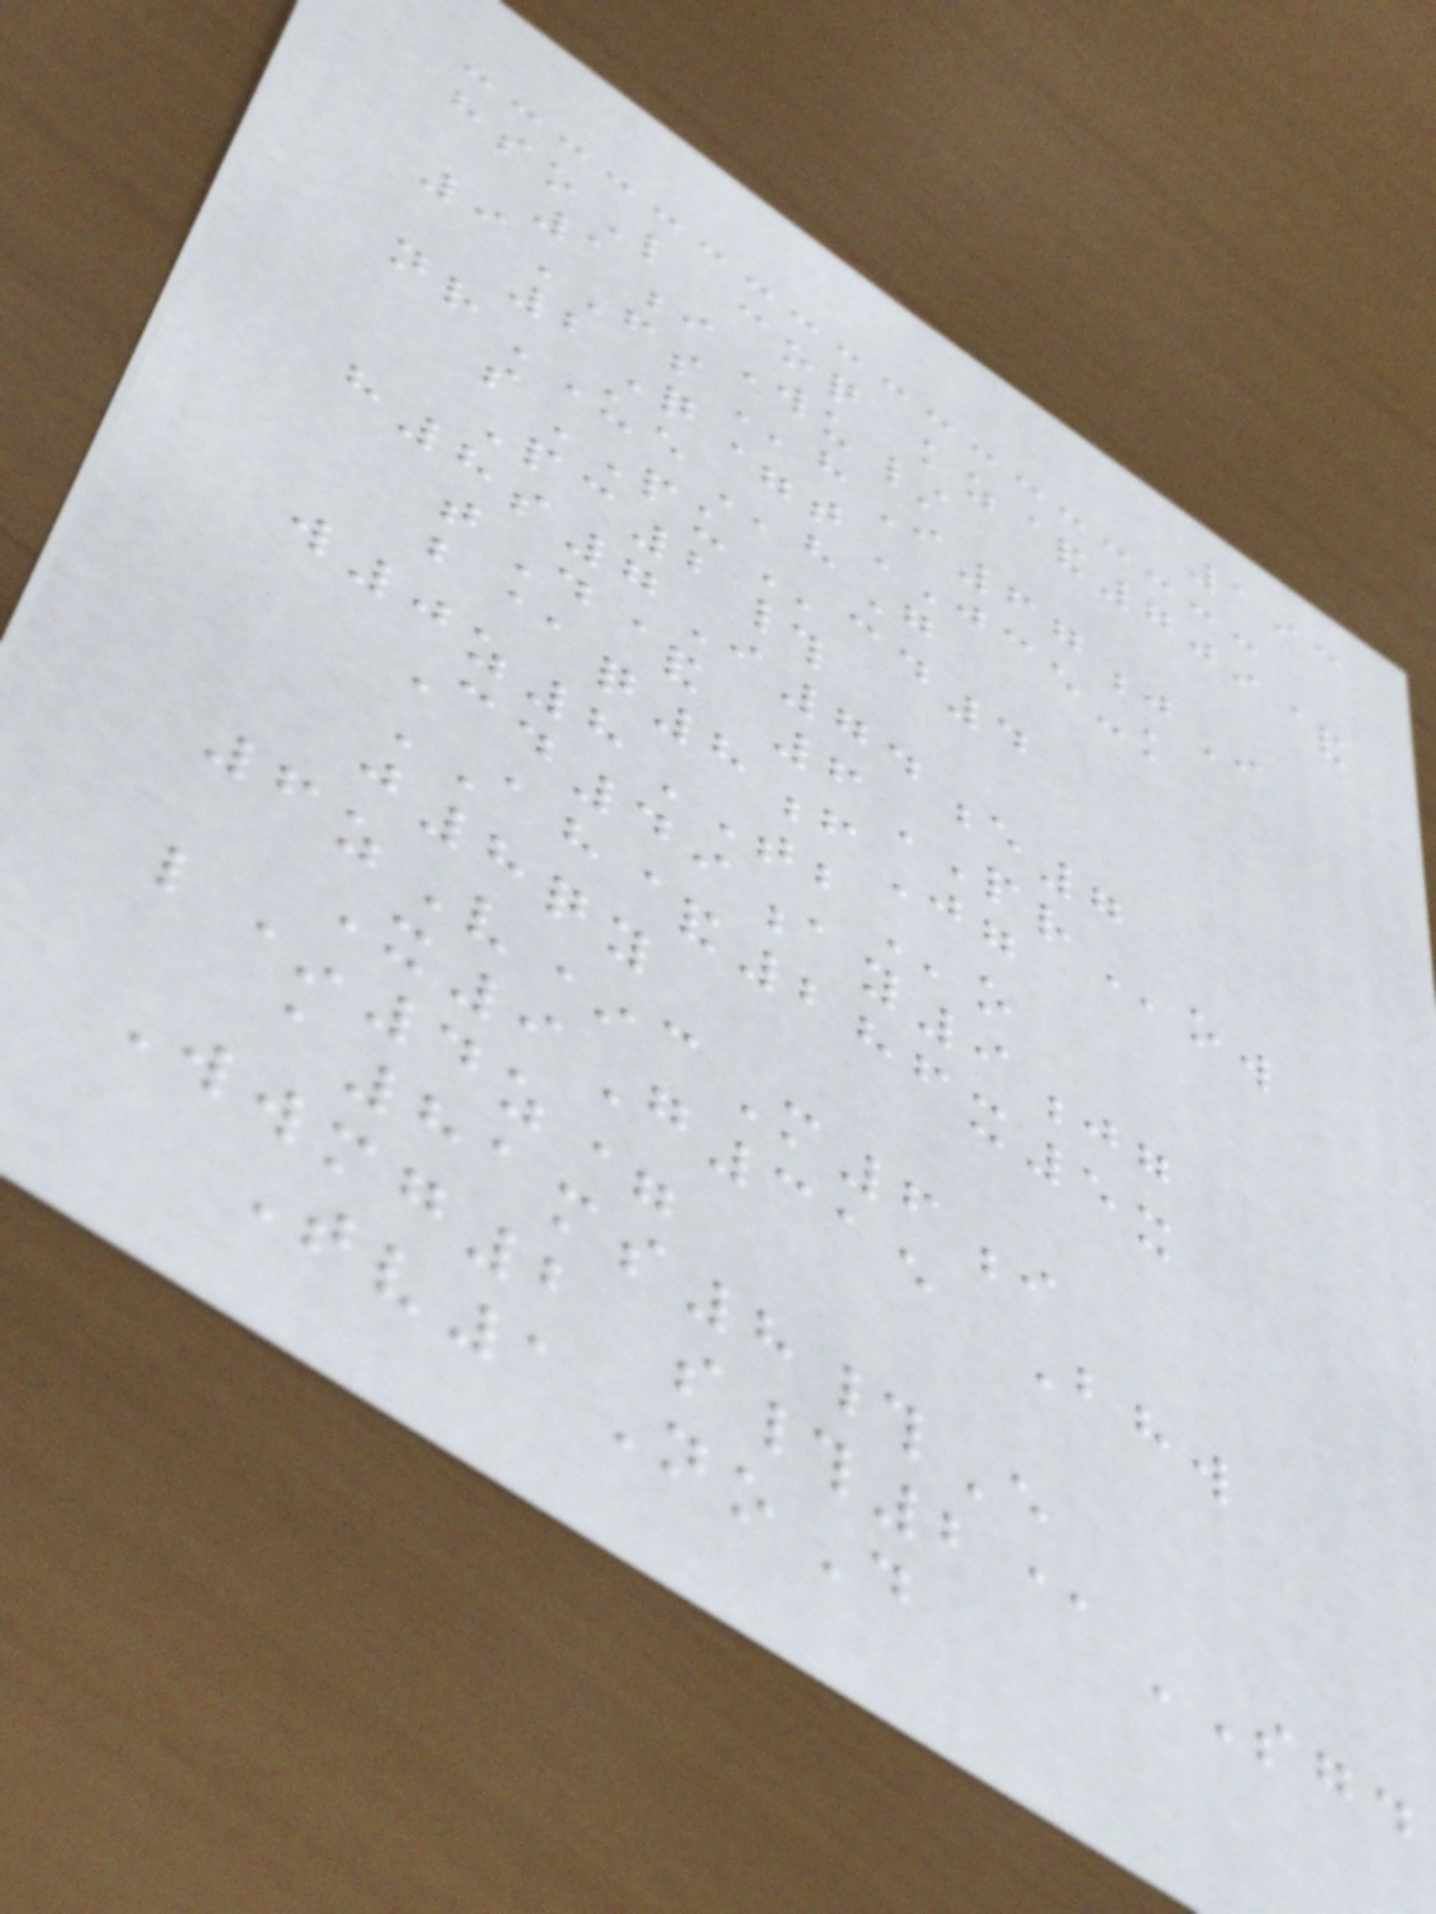193
hsoL coq kz&709&
1iWu/
9FShI67jI
2Q=tJCE-k
nrUEhG
sPUcd4
Pc2#
h8s7I74e7
tD& 6PRow
b@q8fJg
w0z8TBo
Cd49ay9jg
AH&286x5x
j8qy
6zV*cM6i
X9G315 Bhw
l*4z=
a81ms8#E
Wwmg2 s#2@SGD
Tv1NoD
